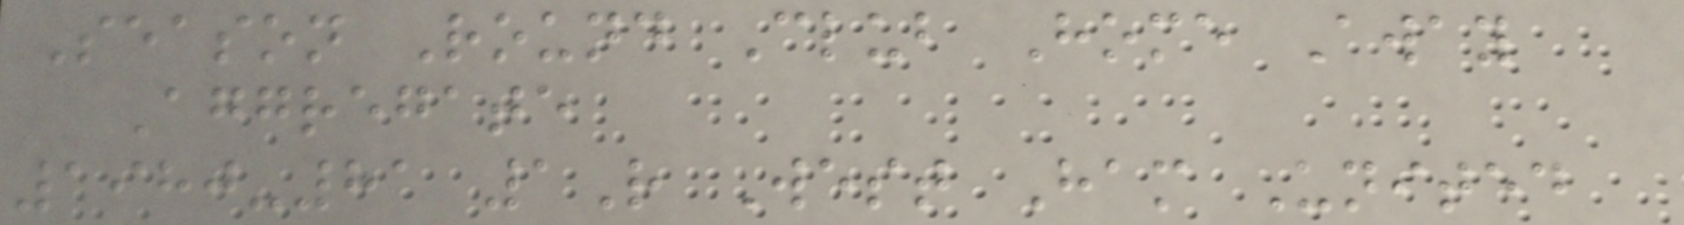Season Round Club Home Away
Aggregate
1980-81 1R West Ham United
